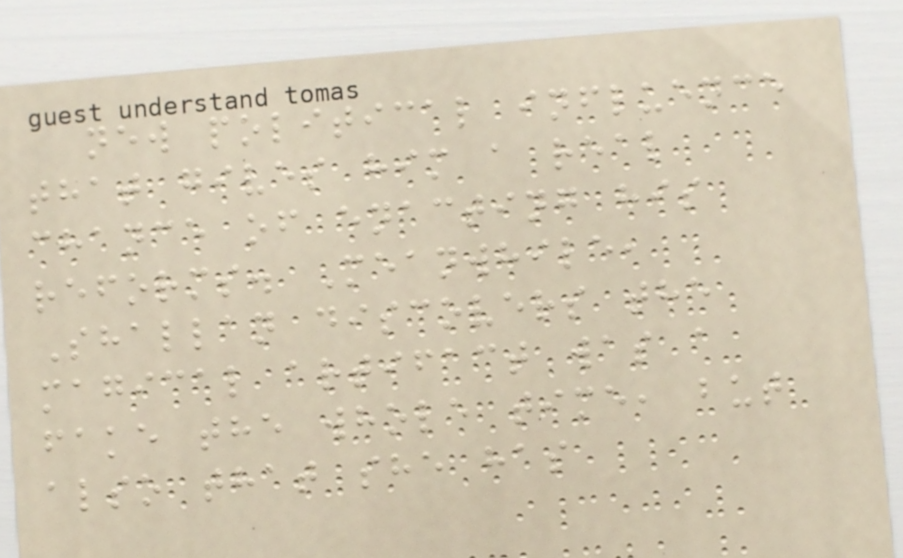new political influence
that gives him a real
chance of enacting his
reforms. Meanwhile,
Shallan discovers the
magical artifact was a
fake the whole time, but
also that she has
